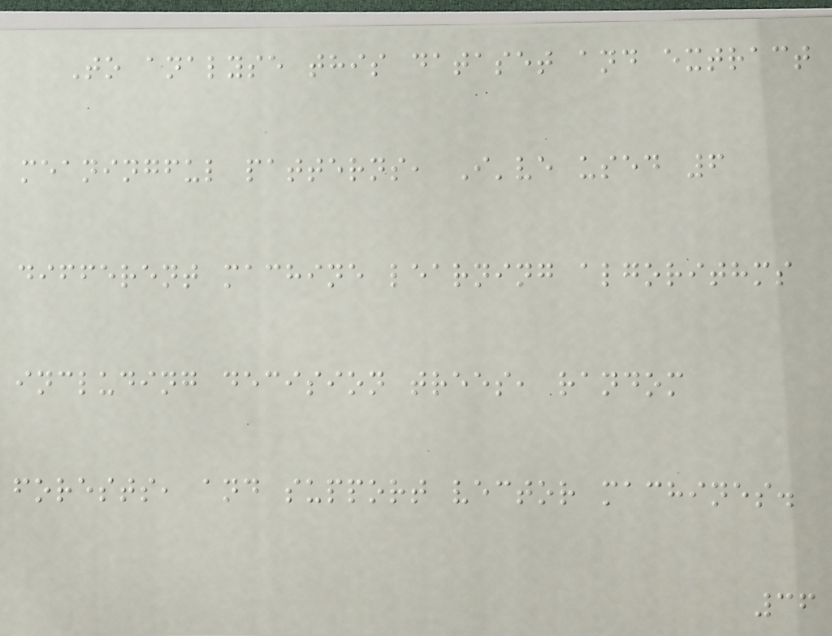To analyse this dataset and extract
meaningful patterns, I've used 6
different machine learning algorithms
including decision trees, random
forests, and support vector machines.
36
